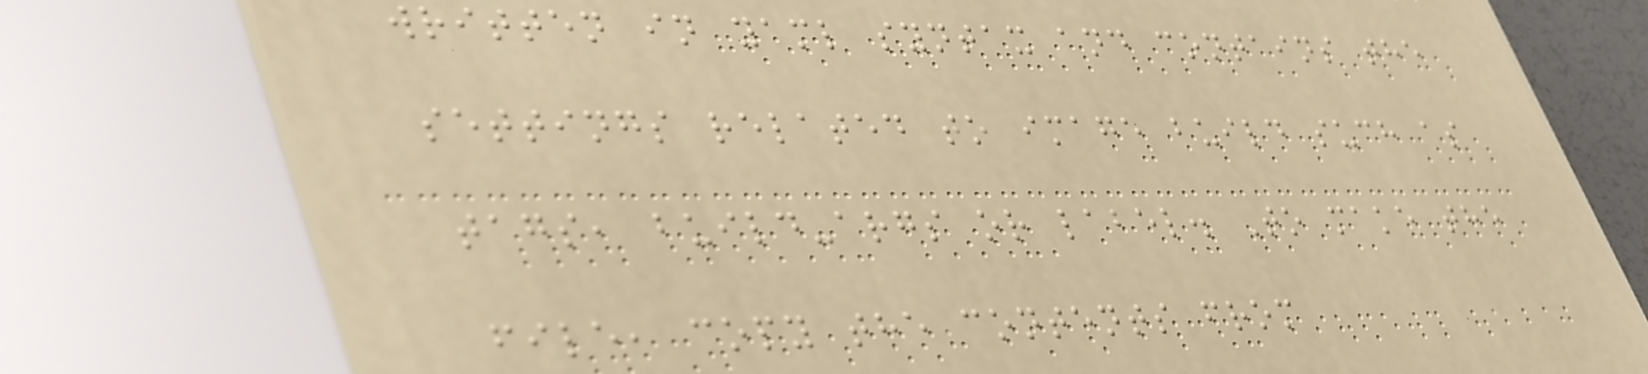written in yaml syntax and contains the
settings related to image build such as
tags, build-args or label. To make the
file, copy the contents from
